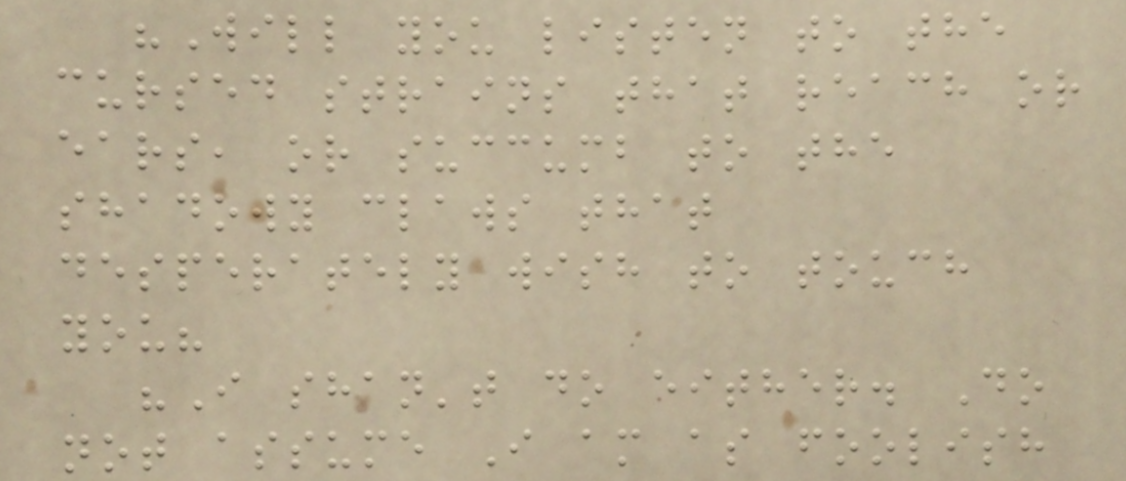"Will you listen to the
cursed strains that reach or
ears, or succumb to the
shadowy claws that
desperately wish to touch
you?
"I shan't do either. Do
not assume I am as foolish
